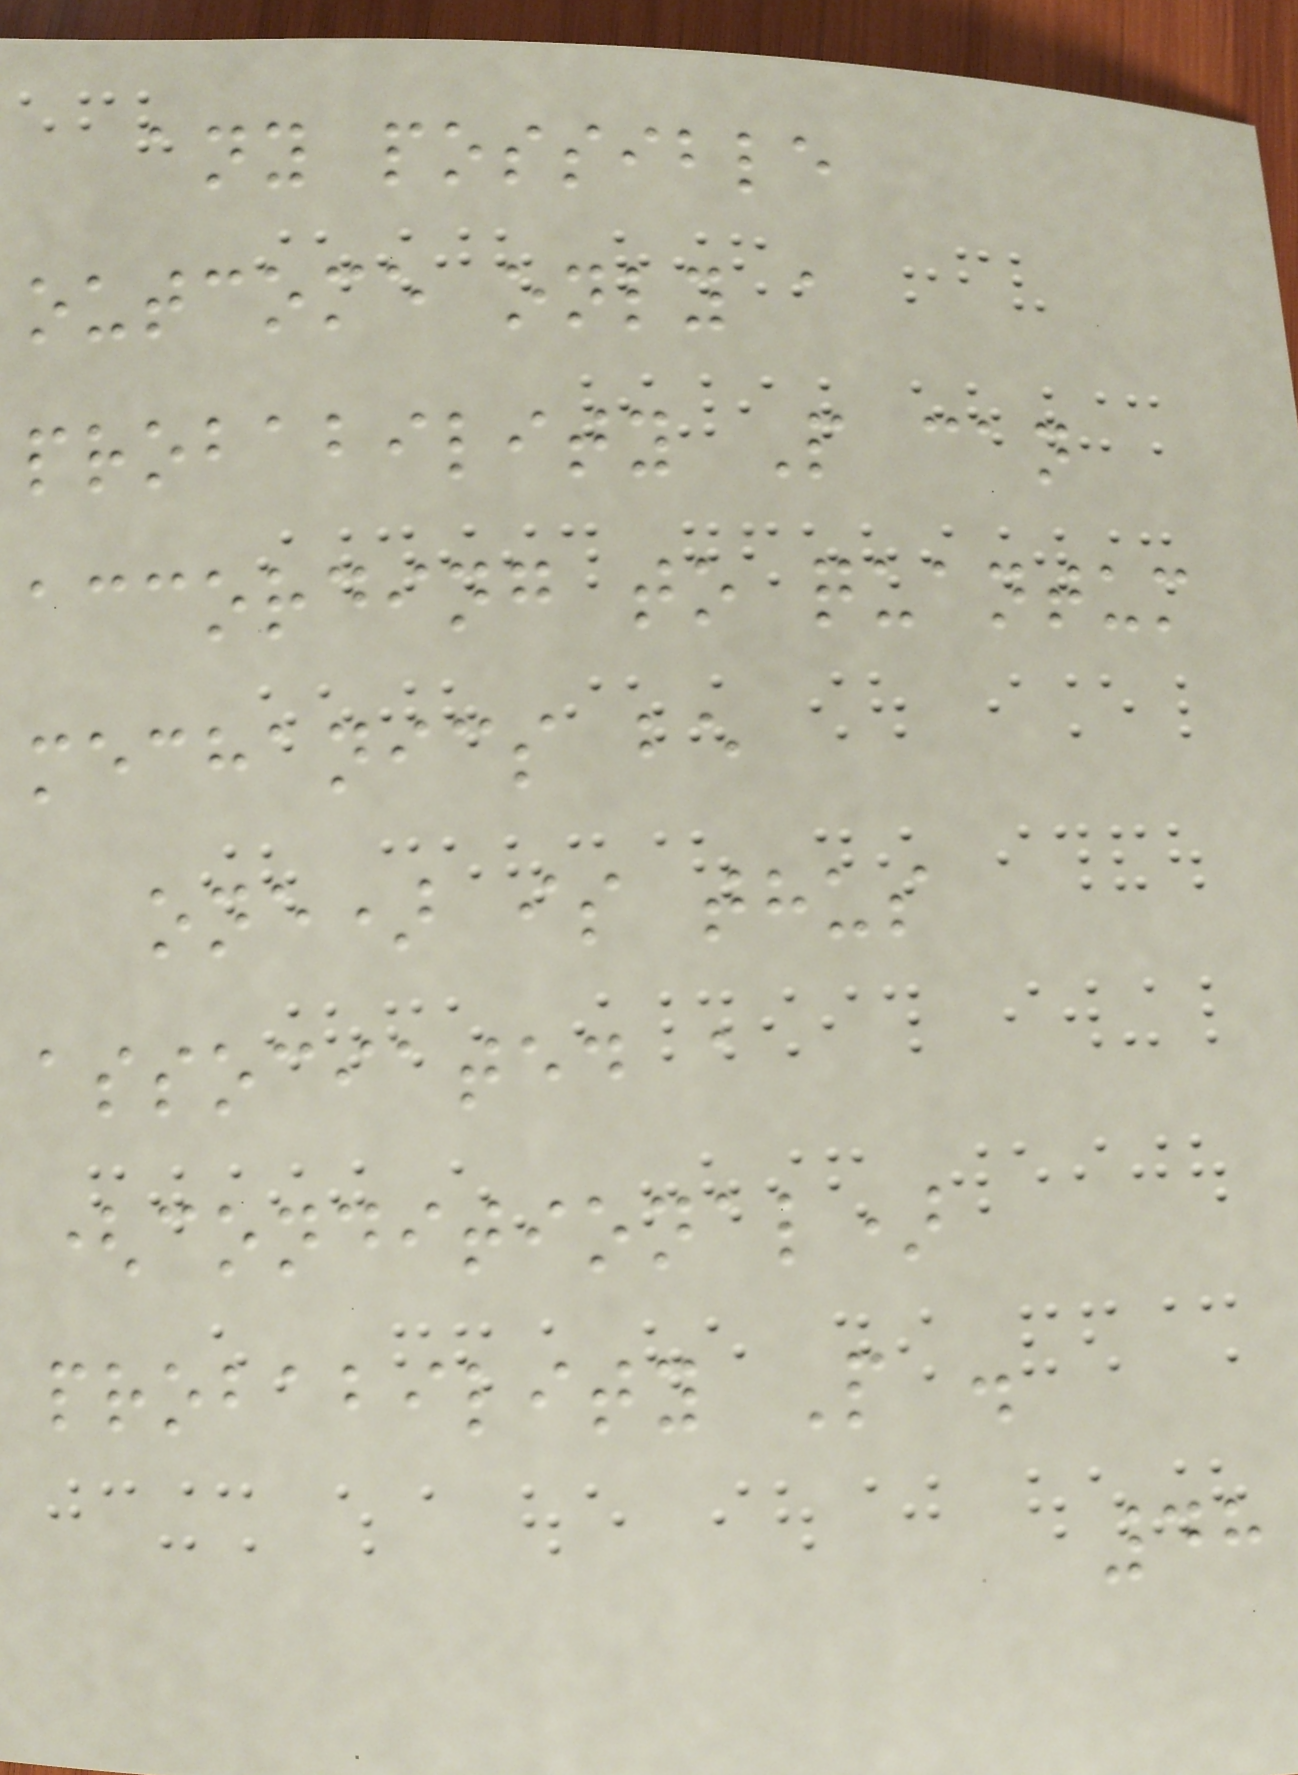any possible
outcome only a
probability P can
according to quantum
mechanics be
one) is thus
associated a
(conditional)
probability P .
48
